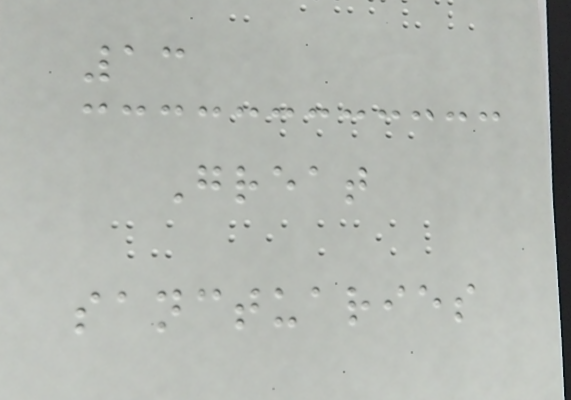13
Great
sanctuaries
